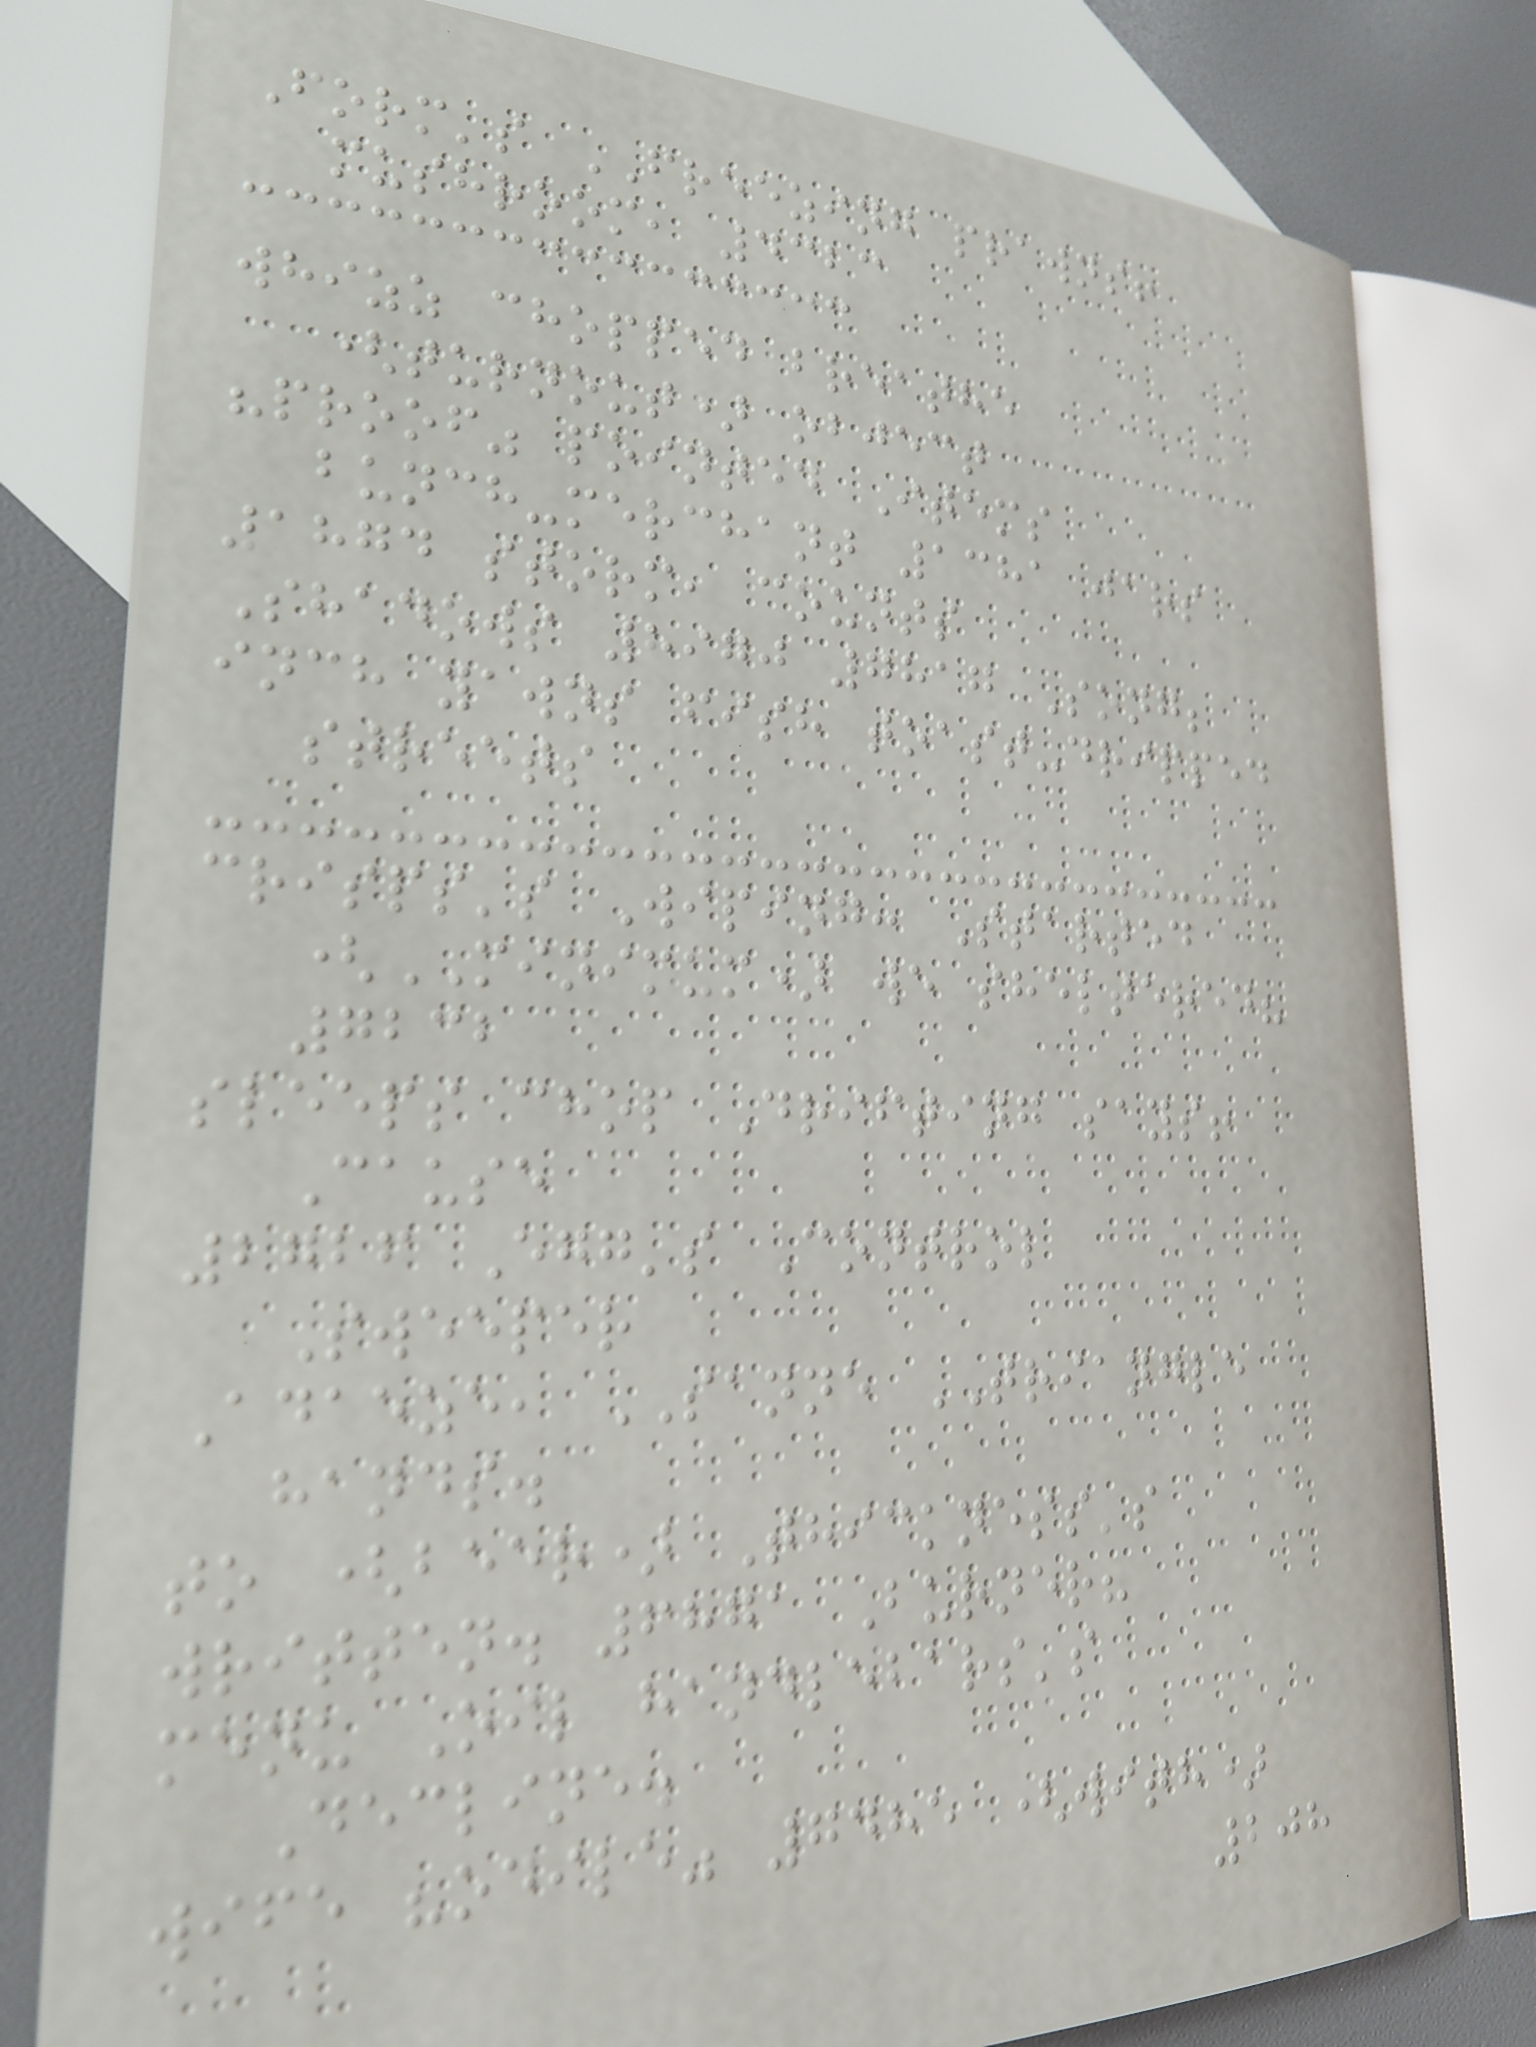Form's FREEZING prawns!
mushroom, 4323
whizz chopped breathe
(turnout) object
"proof" pointed Items
bunch-merchant 1381 jars
1874 storm, counts
Shadows 8970 7817 Song;
inch yawns fish toast-dripped
streets
crisps's Wiping: Started
(MINIMUM) we sheltered?
7232
sleeps chop Drifting says!
Cause
2726 Egg's Control
Sweeper
Adaeze, SANNE TRIANGLE
hands.
to (beer) Thickness's
written. 6871 Burner?
menu Oil handlebars's
Decline.
wife "odile" 7485 (with)
208
